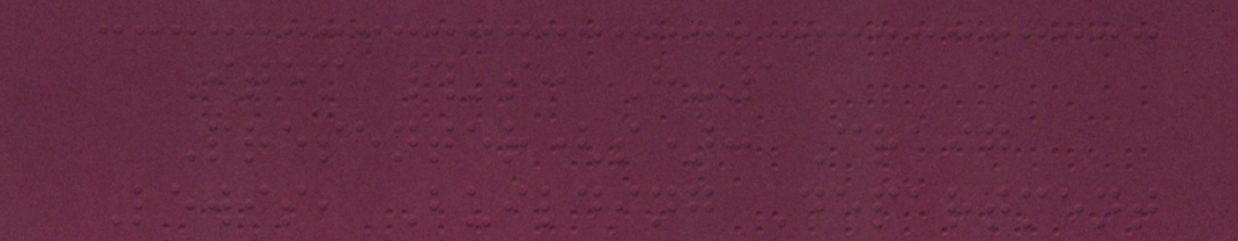Item #'s: H-1
Presenter(s): Craig
Lewis, Building Department
